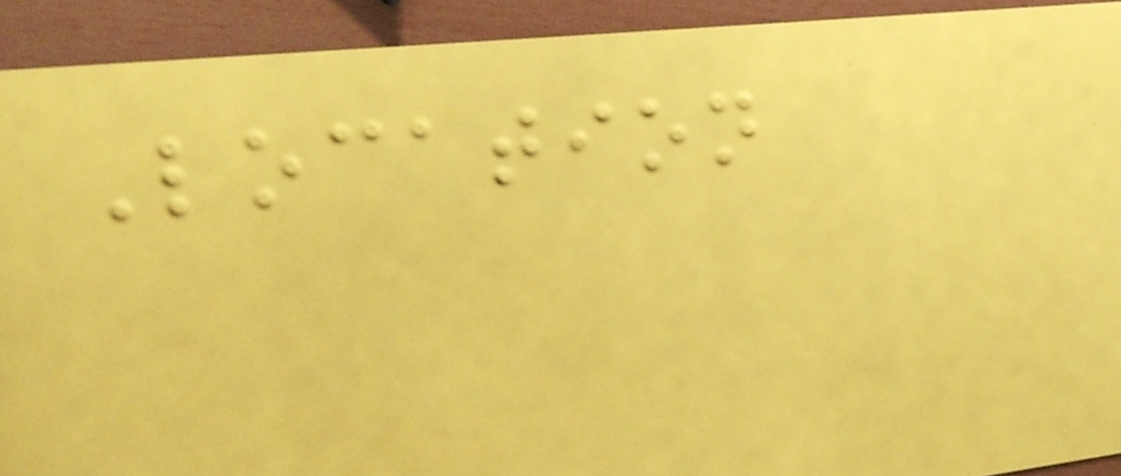Location
